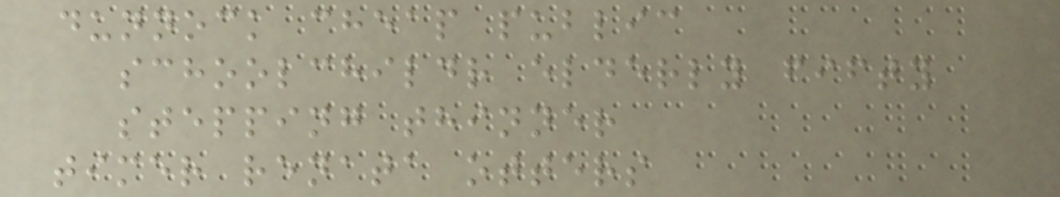dunnock cheap public
schoolchildr elderly fifty
stepping thinner
timer renata otters
